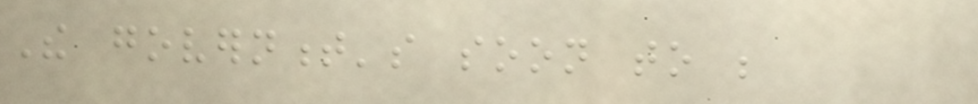The government's soon to be
